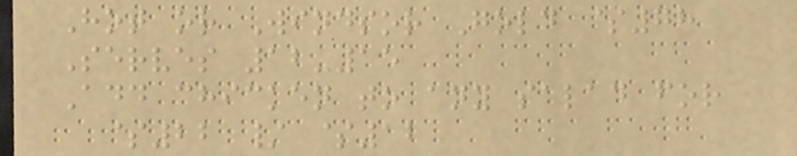Hot or Windsor Gold $78
Serves 12-15
Add chicken to any salad for
$22 / $12
